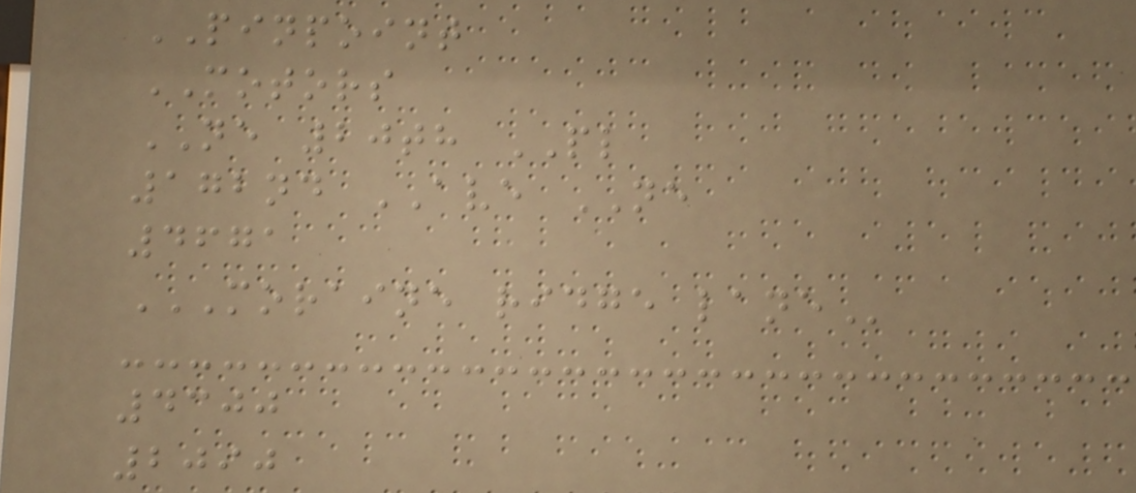PINPOINT
MOTORS
NE 20th PL
172nd AVE NE
4671
MORAINE RIDGE LANE
4300
2090
